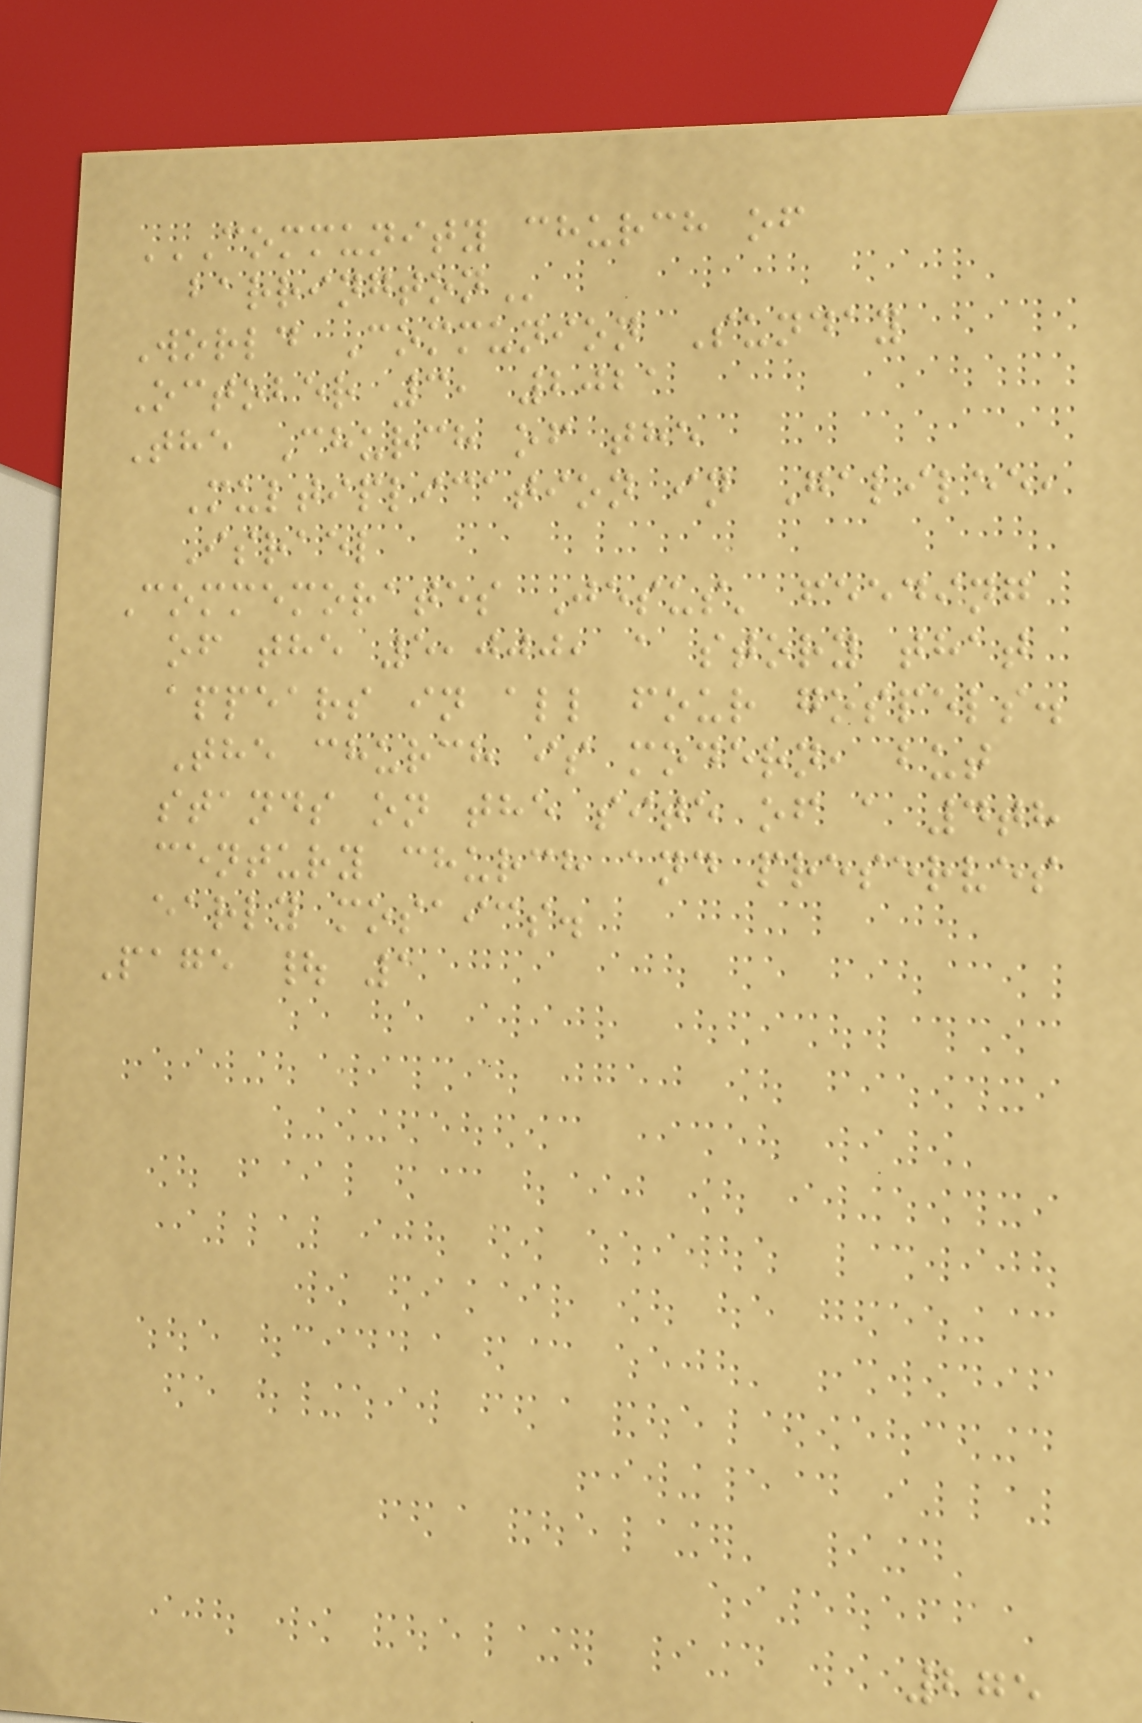COMMUNITY CHURCH OF
BARRINGTON
World Communion Sunday
October 3, 2021
The Church of the
Multiplication in Galilee,
Israel
Commemorates Jesus' feeding
of the 5,000, a story that
appears in all four gospels.
The church is modern, but
stands on the site of a 4th
century church and preserves
early mosaics.
Page | 1
275
